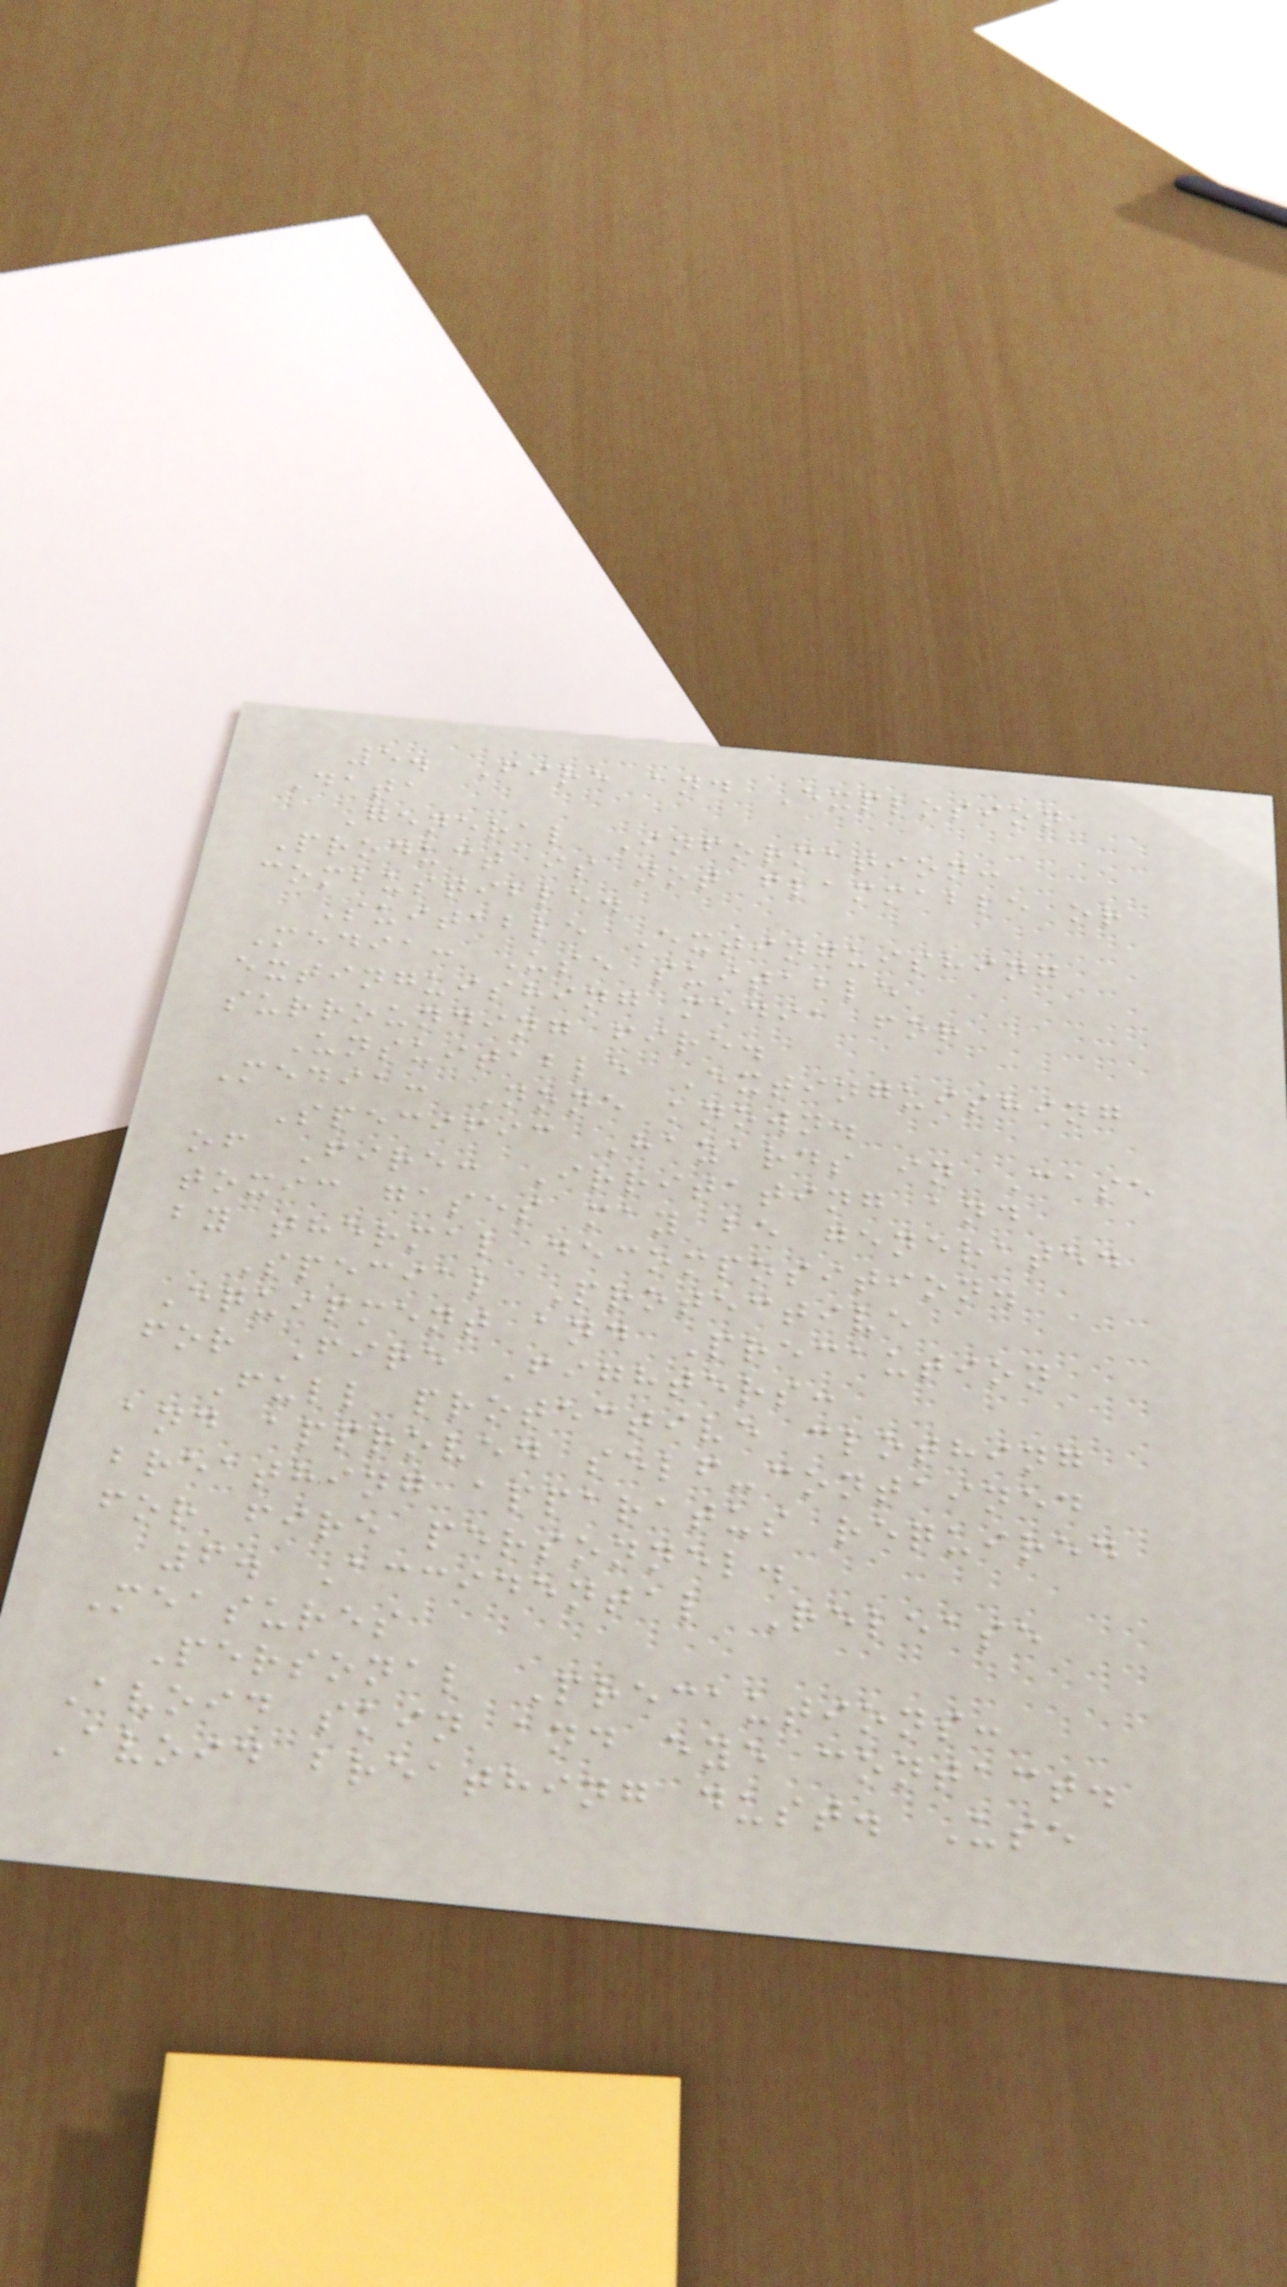5. Fire and Explosion
Data
General Information:
Product is not flammable or
combustible.
Suitable Extinguishing
Media: Use suitable
extinguishing media for
surrounding fire.
Unsuitable Extinguishing
Media: None known.
Specific Hazards in Case
of Fire: Irritating and
toxic gases may be generated
by thermal decomposition.
Special Protective
Equipment and Precaution
for Fire Fighters:
Full protective clothing
and approved self-contained
breathing apparatus required
for fire personnel.
6. Accidental Release
Measures
Personal Precautions:
Avoid skin and eye contact.
Avoid breathing dust. Use
